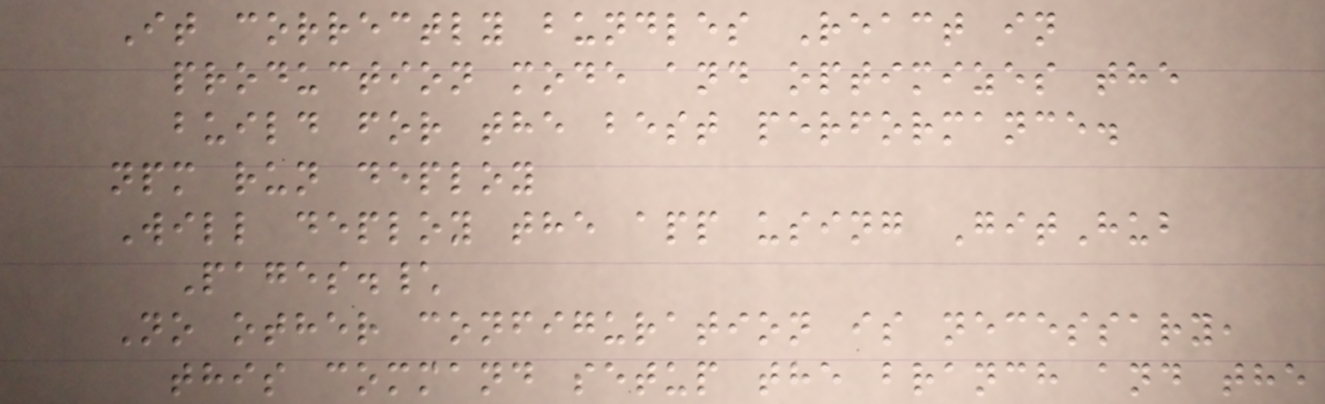It correctly bundles React in
production mode and optimizes the
build for the best performance.
npm run deploy
Will deploy the app using GitHub
Pages.\
No other configuration is necessary,
this command setup the branch and the
